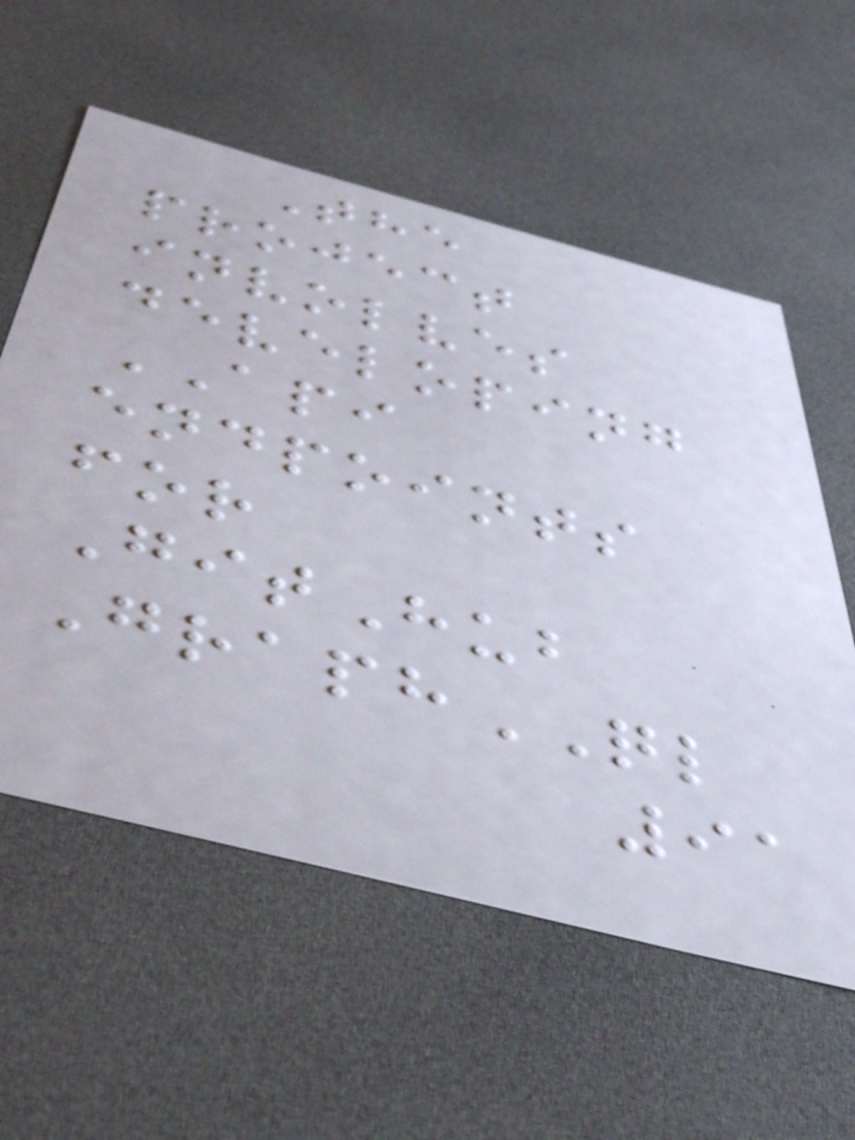The
project
involves
developing
API
endpoints
for
GitHub
GraphQL
91
